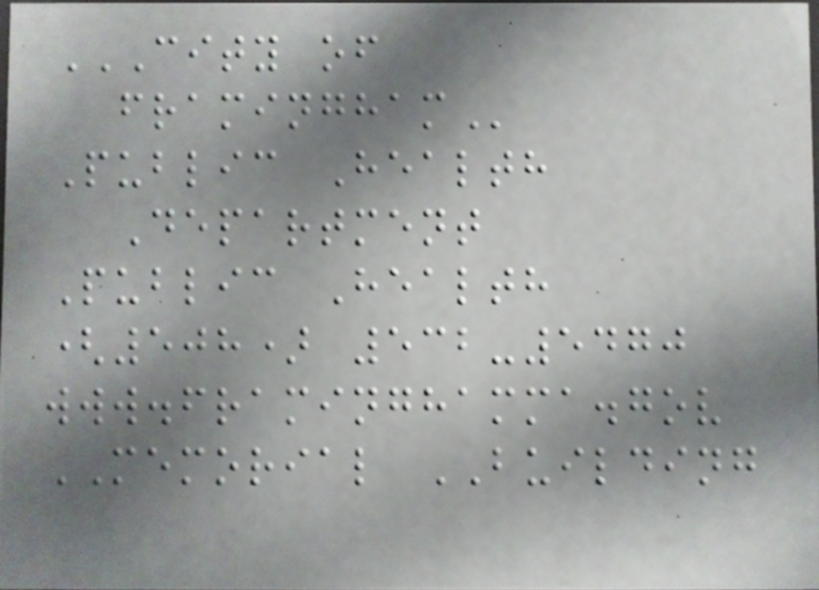CITY OF
FRAMINGHAM
Public Health
Department
Public Health
(508) 532-5470
www.framinghamma.gov
MEMORIAL BUILDING
